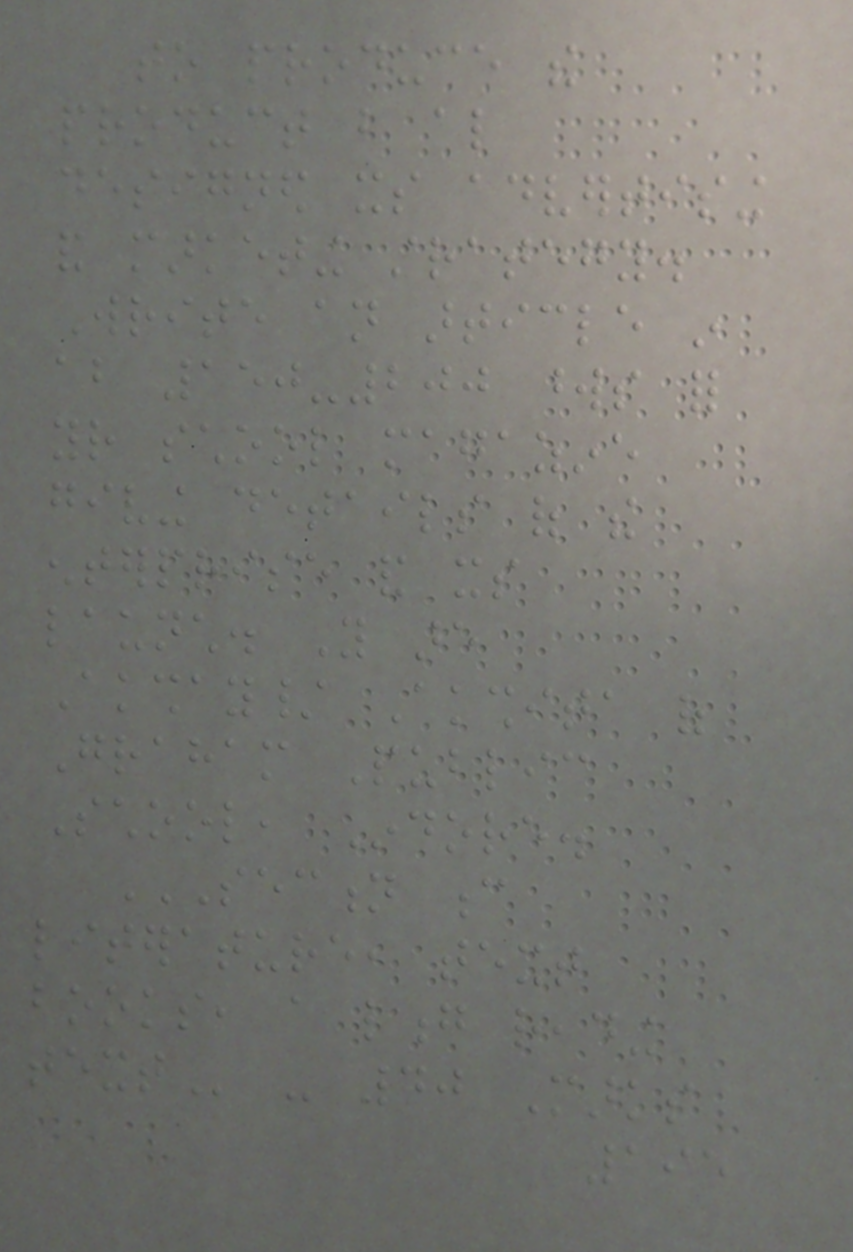to produce the
product but also
designed its advertising
and marketing strategy.
Write an article in
about 150-200 words for
your school magazine
giving details of the
enterprise and its
launch. You are
Akshay/ Akshita of
Graham Public
School, Indore.
SECTION C
LITERATURE, TEXT
BOOKS, A LONG READING
TEXT - 40 Marks
195
